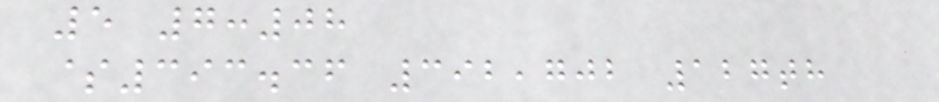5 7:08
$393.36 392,702 127th
